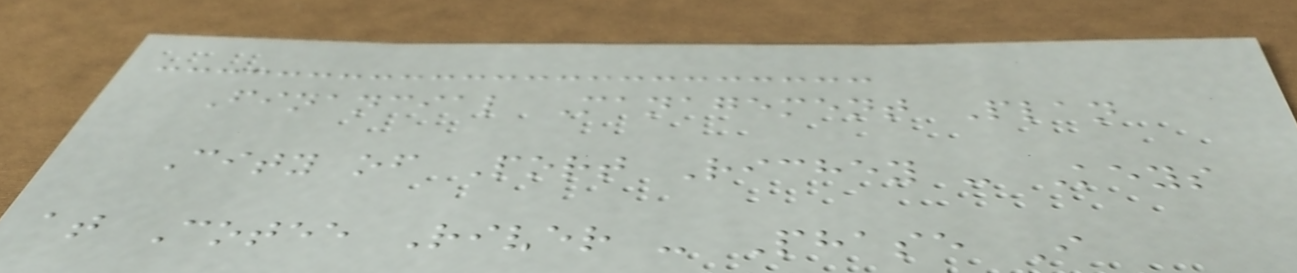Financial Management Plan
City of Port Richey - Keys
at Cotee River - Phase I
